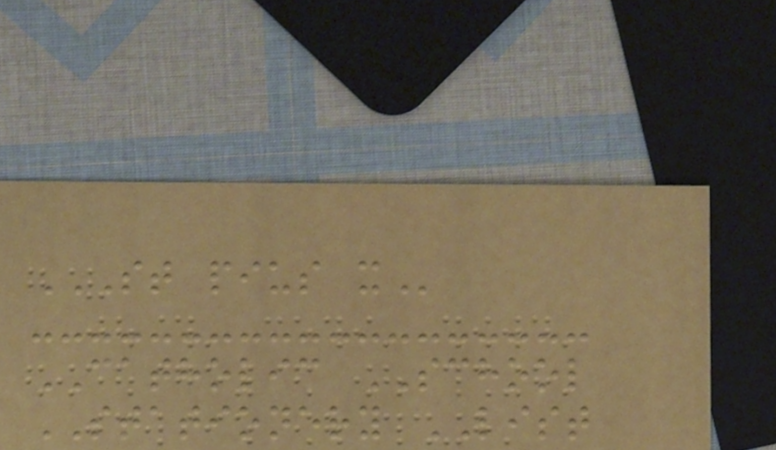ST PIUS X
CATHOLIC SCHOOL
STATIONERY LIST
